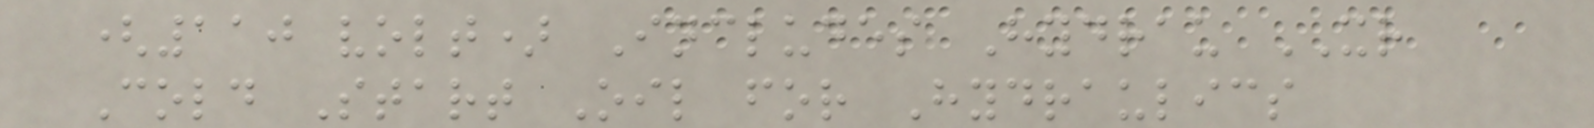(110 volt) Includes Hydrau XR
Cold Start Oil for Hydraulics
